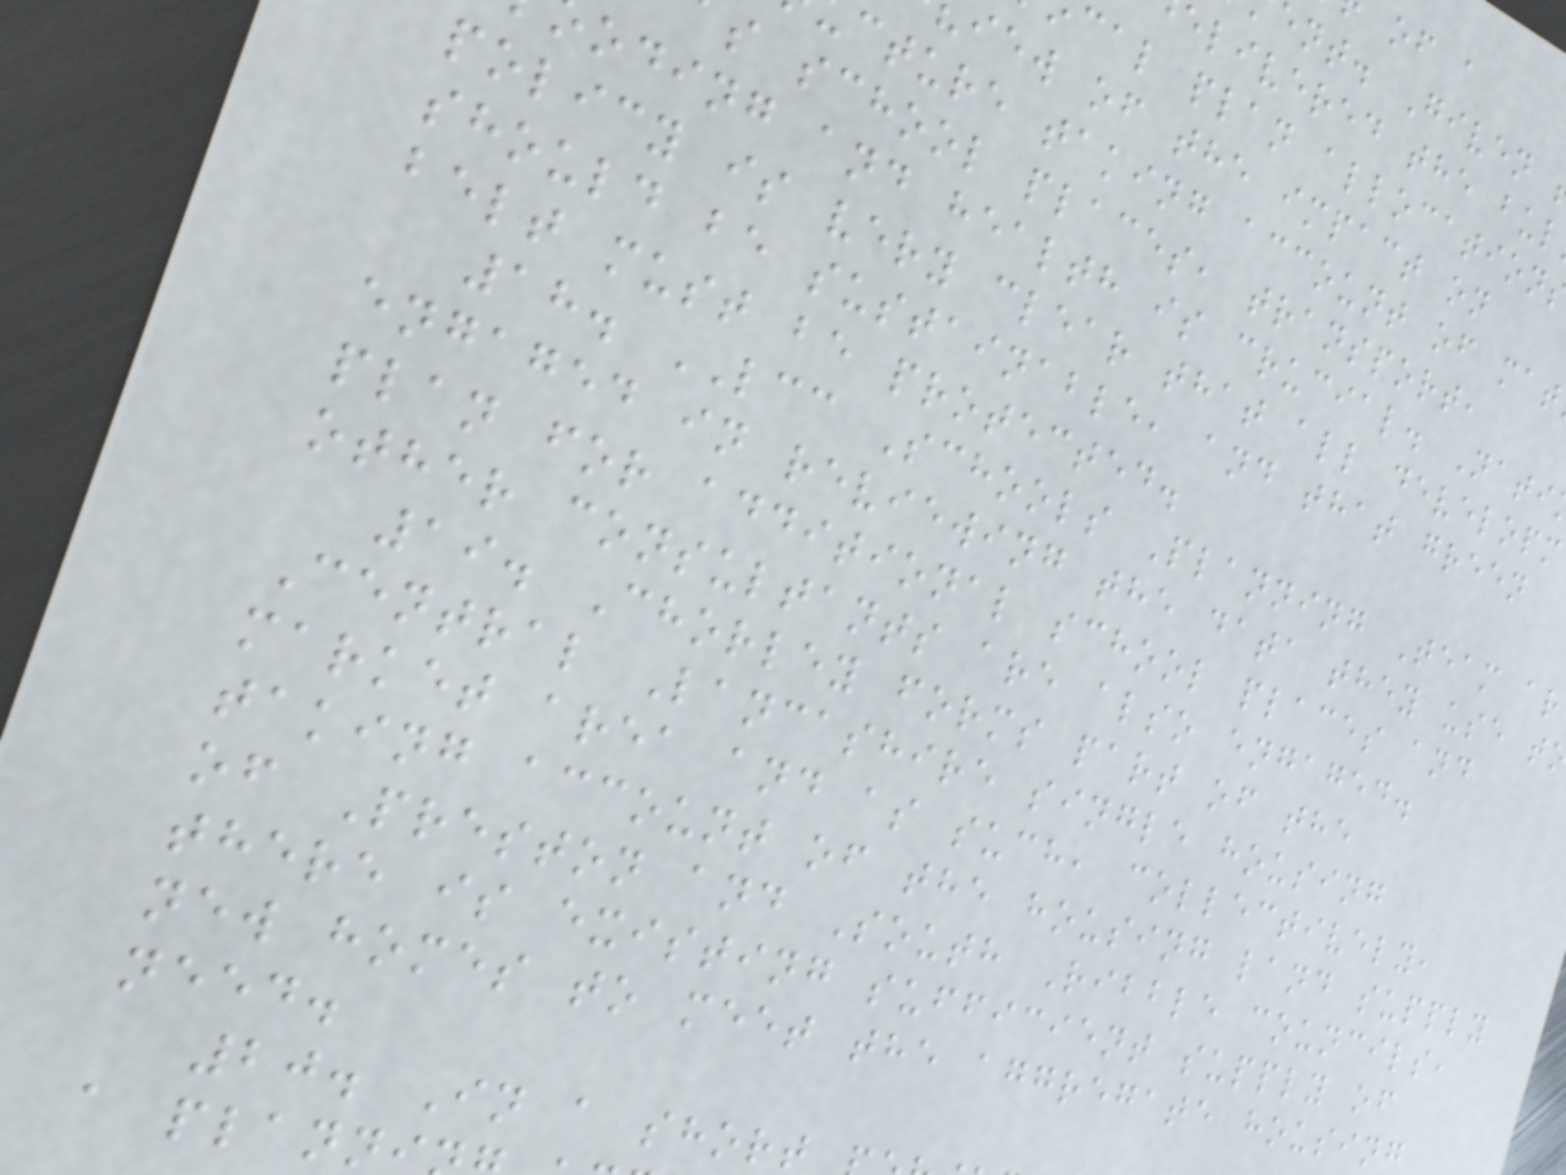ent. Given
elivered the bul
cal plan allocation
iew of the impact on
cture taking account of mat
s school places, transport,
oding and health is crucial. Nati
policy is very clear that all developm
should be sustainable, and that green
belt must be protected.
18. LCC Schools Planning Team ar
engaged in reviewing the data they use t
plan for additional school places and
other consultants are also engaged.
19. Chorley forms part of the
Central Lancashire single housing
market area and as such, collectively,
taking account of the housing land supply
of Preston and South Ribble councils,
there is existing sufficient supply of
new homes to meet the aggregate housing
need.
20. In a short
